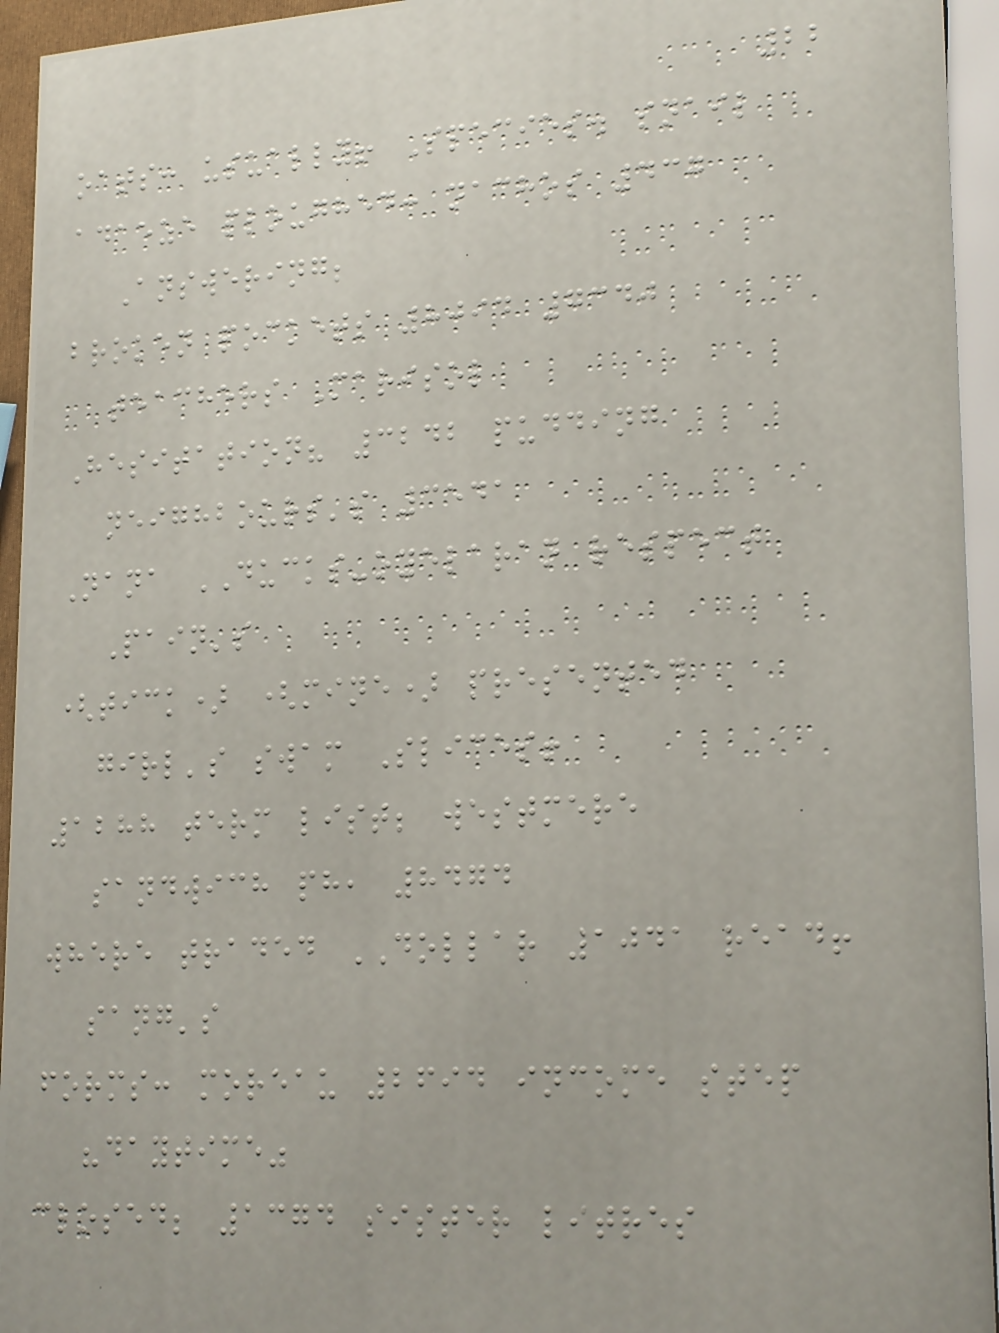22
oats: usually! Species. snail
adaeze ploughed: nachos 437
Answering;
broken pockets 8094 7340
teachers Marisol
Hesitation? 3242 pudding
neighbours's 3541
Nana DUCKS-oyelaran respect
Pain's
(tick) (mine) presented
girl's swam Slices!
1288 term list; westmere
sandwich ph, 8474
where traded DOLLAR 1041 read!
sang's
forms: moreau 2694 income step
"daytime"
closed; 1374 sister litres
